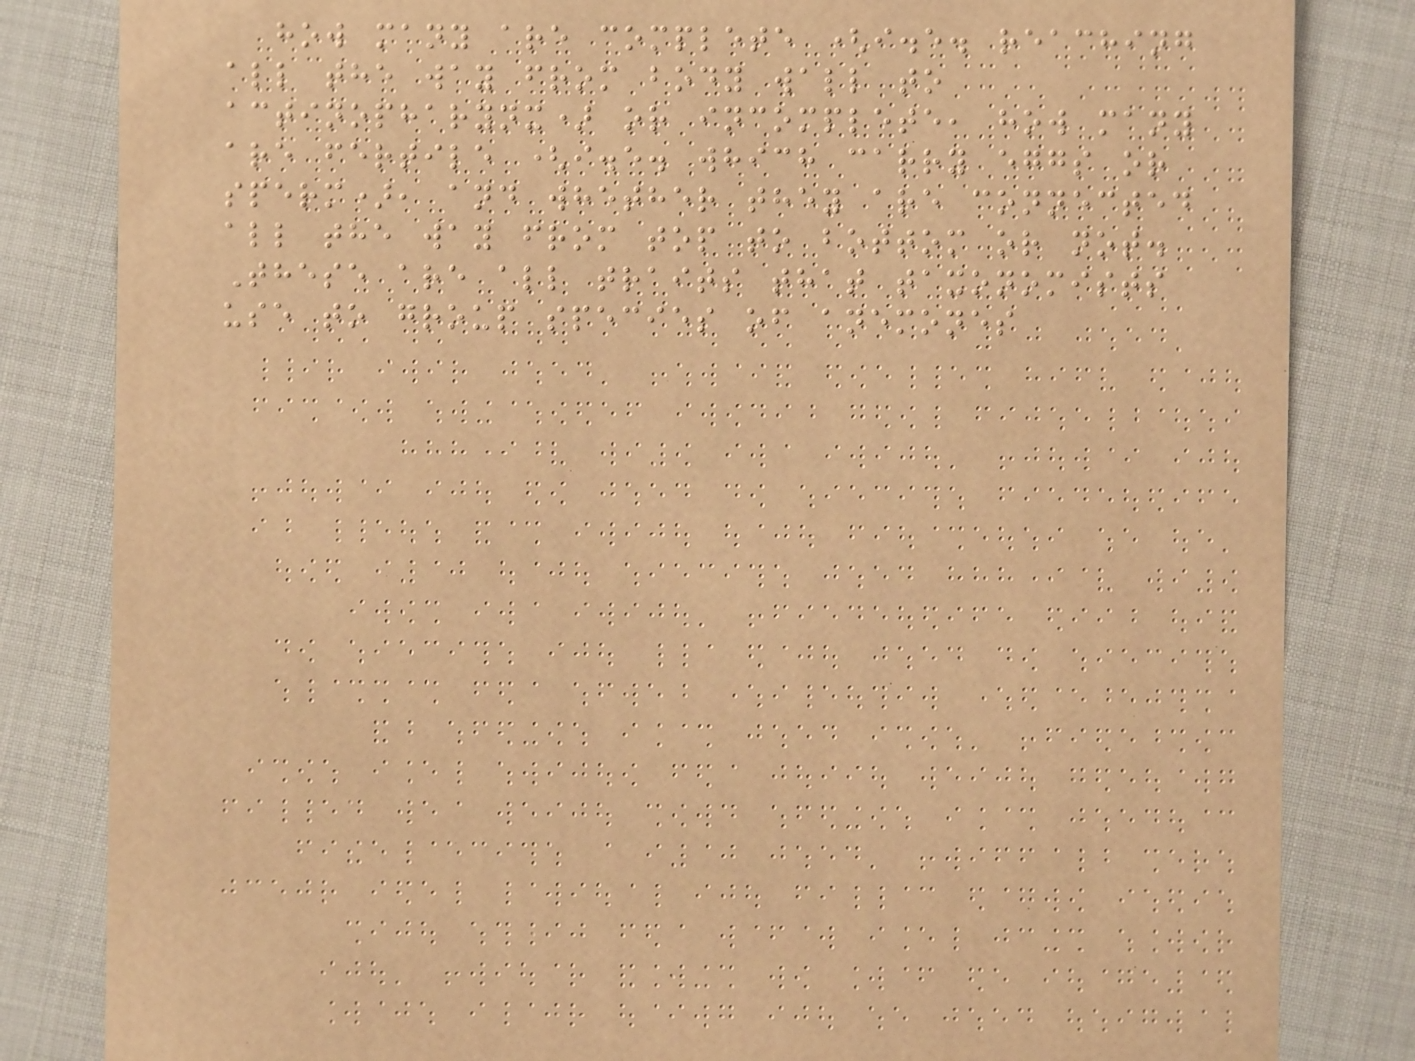how many are complete (i.e. reaching
all the way from body wall to
actinopharynx) or incomplete, how many
are fertile (i.e. which carry eggs or
sperm), and whether they are connected
all the way from top to bottom or not.
These are all traits that taxonomists
use to group species of anemones
